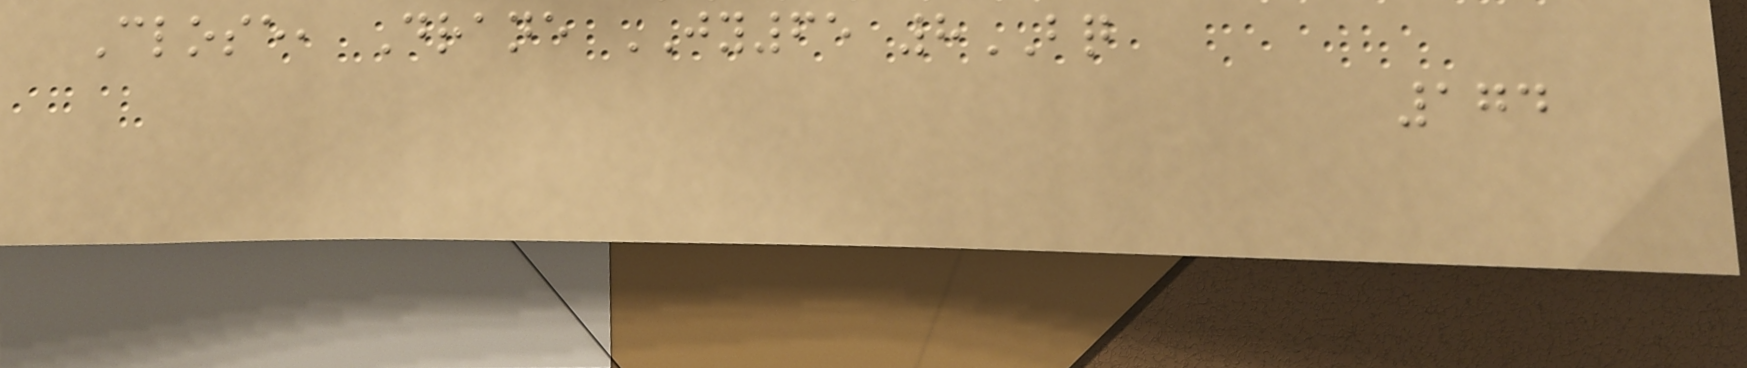Close, Drane JY65 8BQ
174
